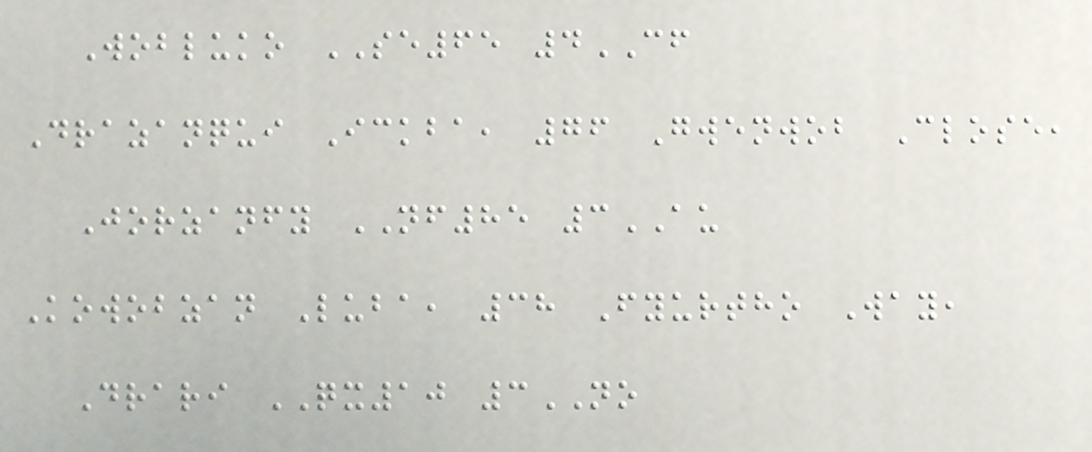Wobluko SE65 4CF
Drazanqui Ickba, 76 Gwenwob Close,
Jorzanfy NF85 3AU
Kowobzan Luba, 38 Fyurtho Way,
Drari QX10 3NO
